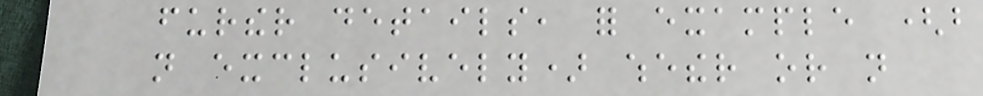further details, for example (but
not exclusively) whether or not
